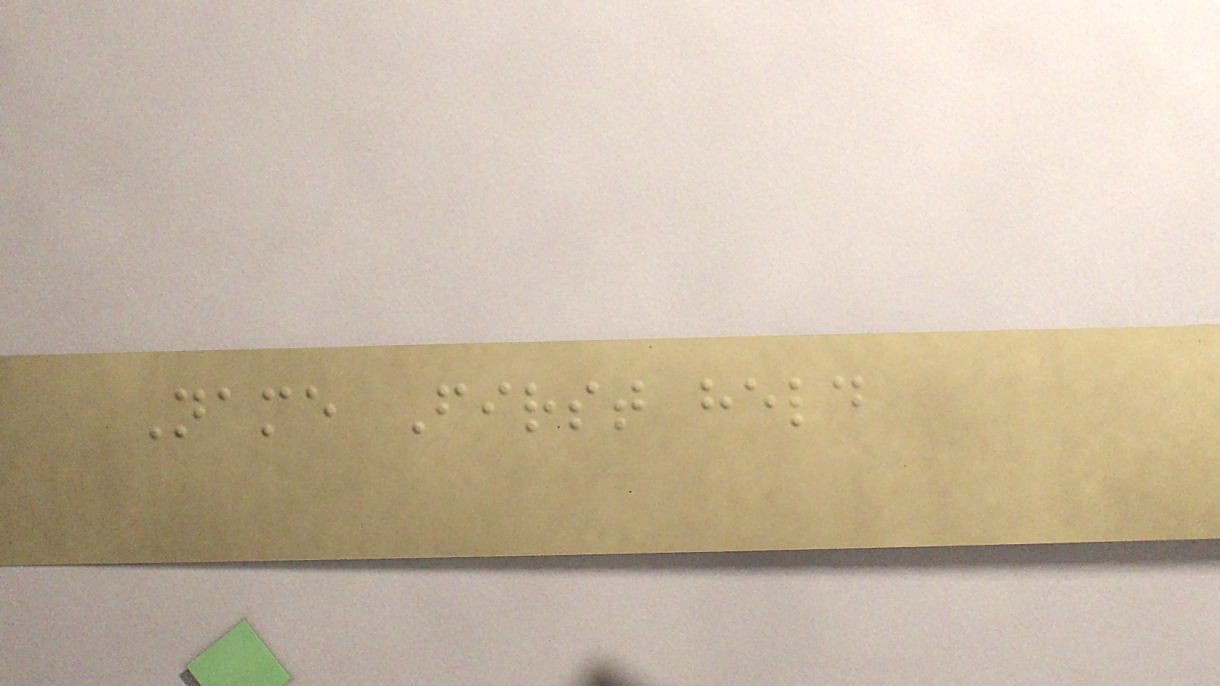Name First held
